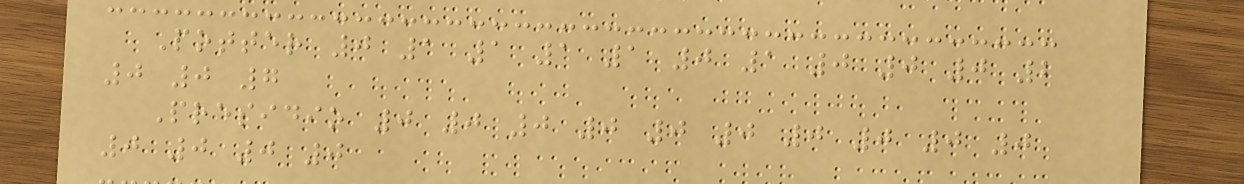Potter 0 1 1 1 1 0 1 0 0 0 2
0 0 7
Presidio 0 0 0 0 0 0 0 0 0 0
0 0 0 0
